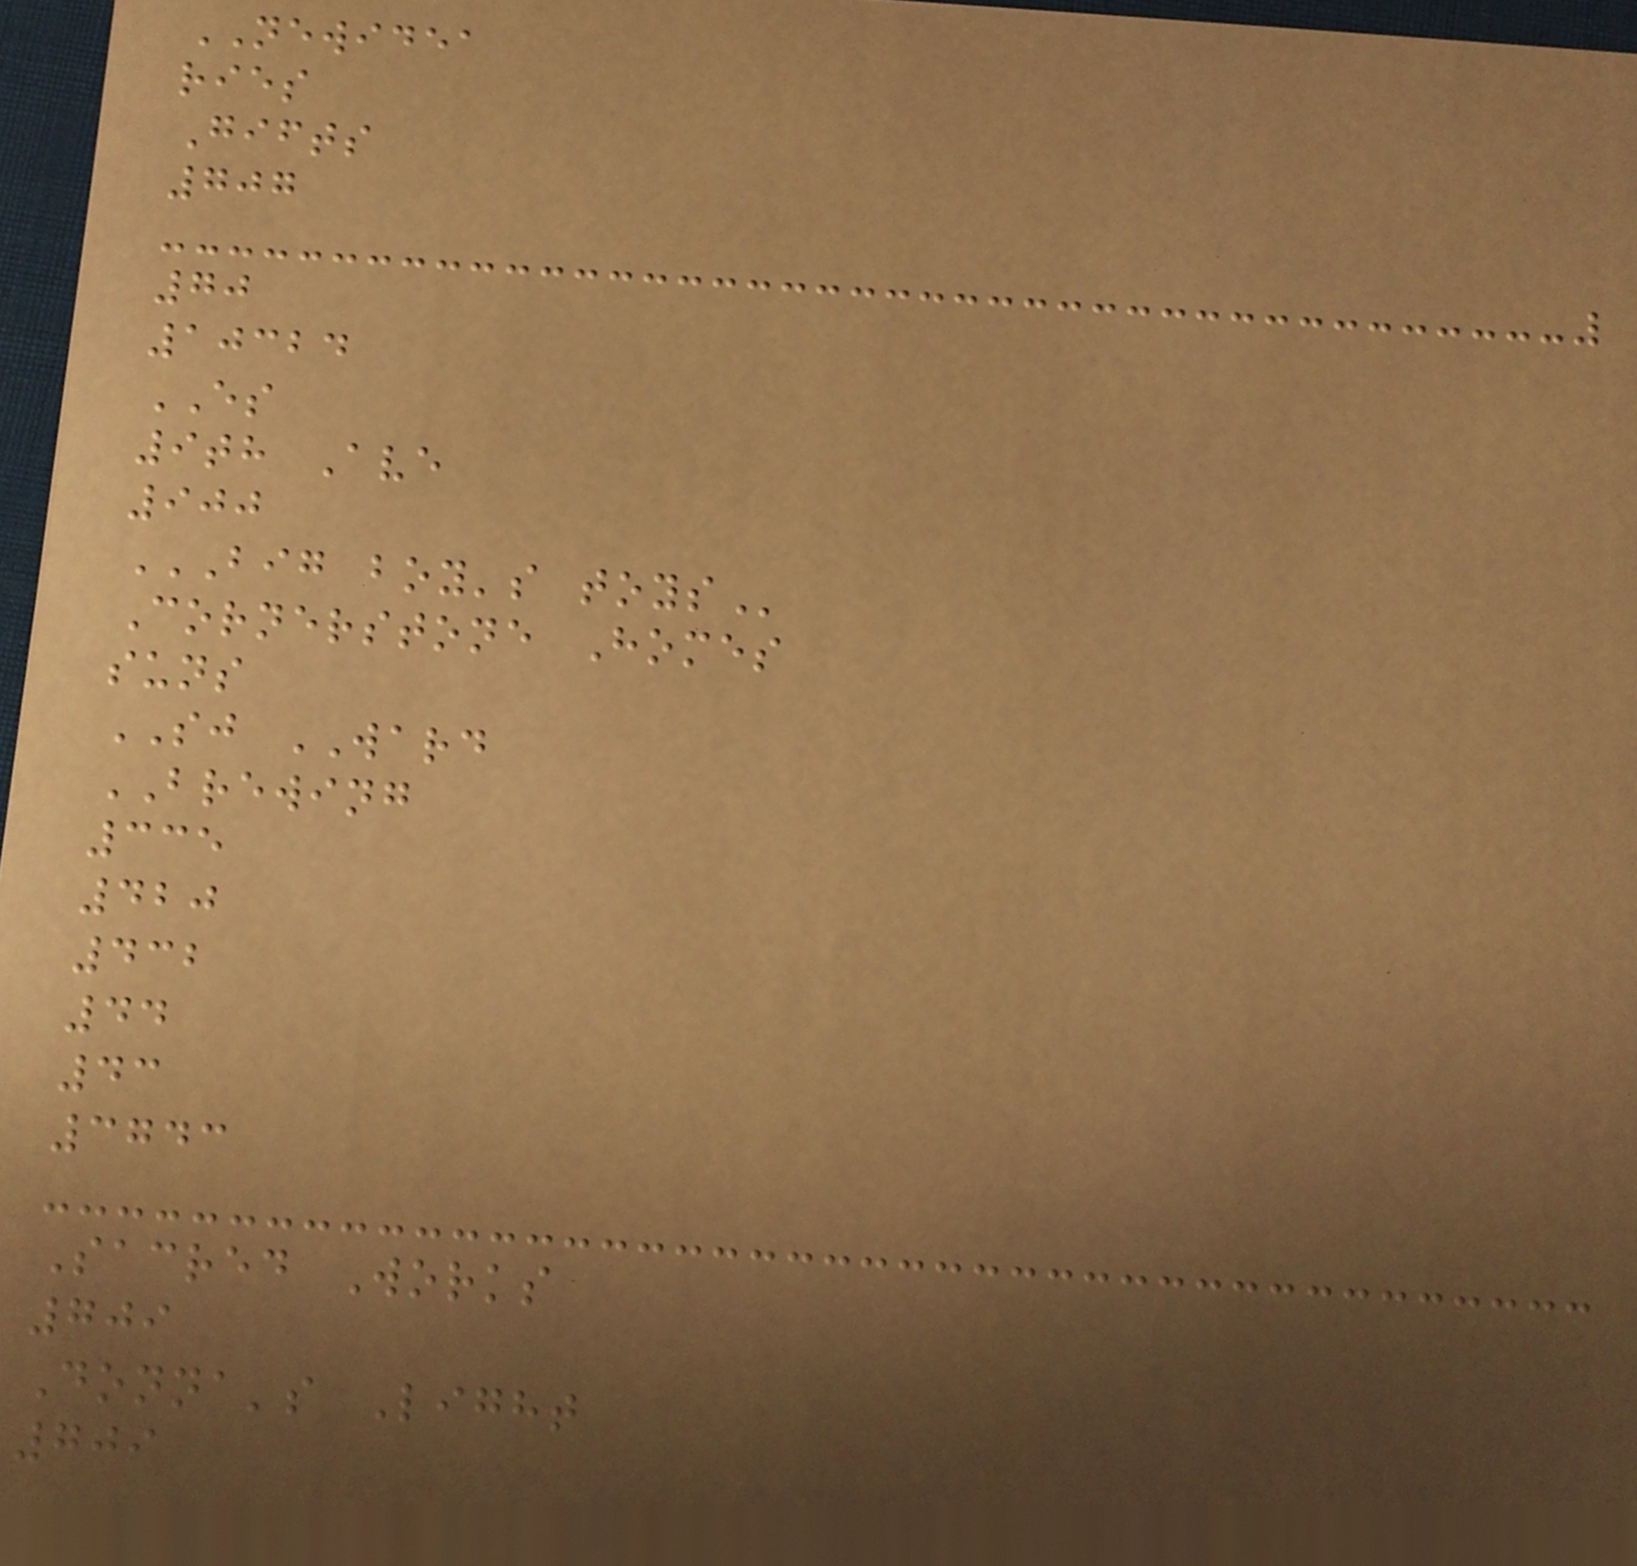NEWIDEA
ries
Gifts
707
70
10324
ES
9th Ave
900
BIG BOY'S TOYS
Cornerstone Homes
suns
SJ WARD
BREWING
335
420
432
44
43
3743
Sacred Works
709
Donna's Light
709
